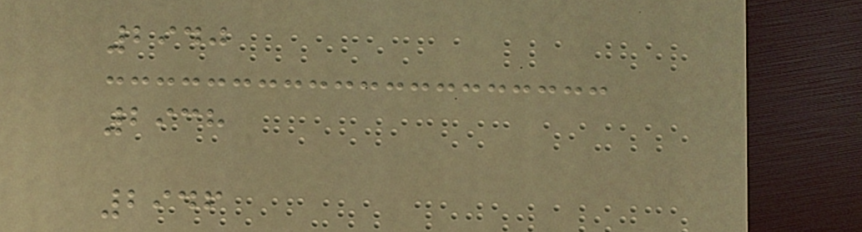2940
2938
2946
